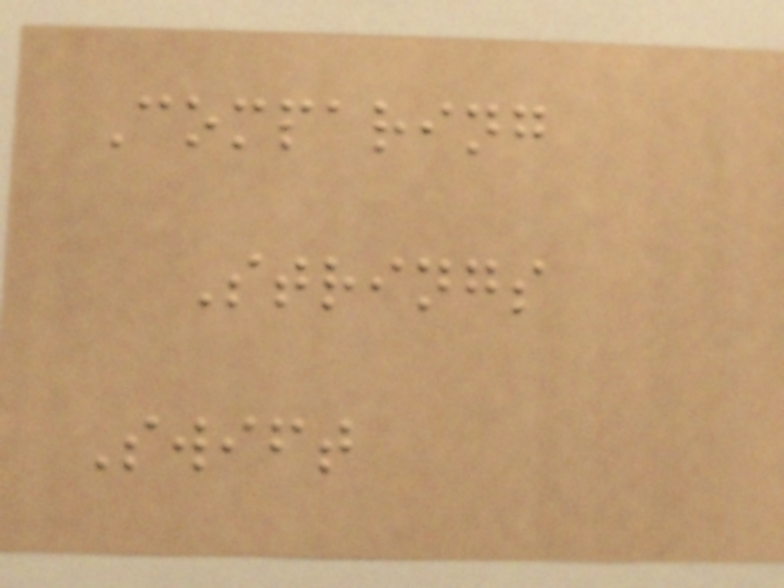Comparing
Strings
Swift
